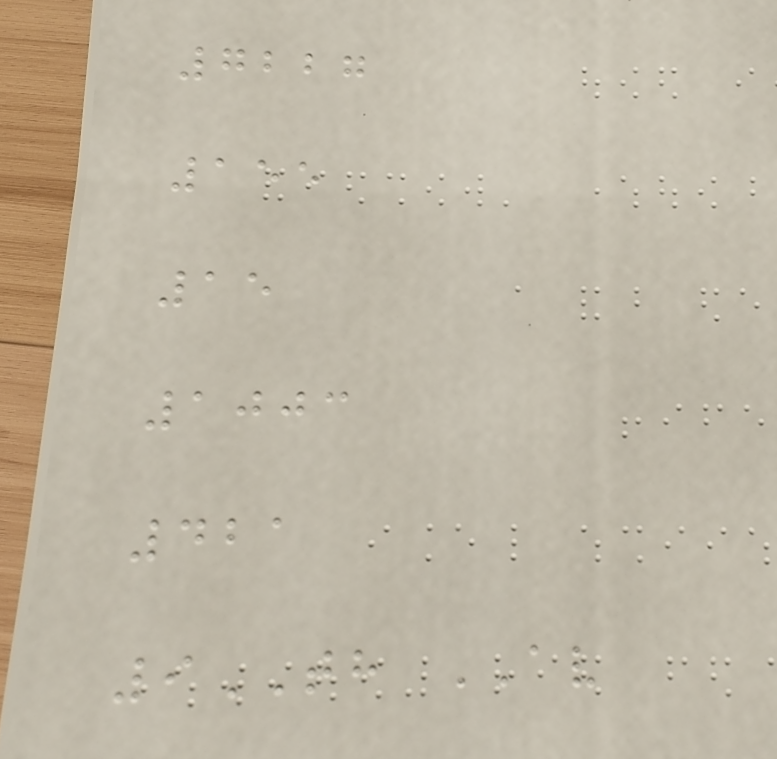7227
155
15
1003
421
9TH AV
